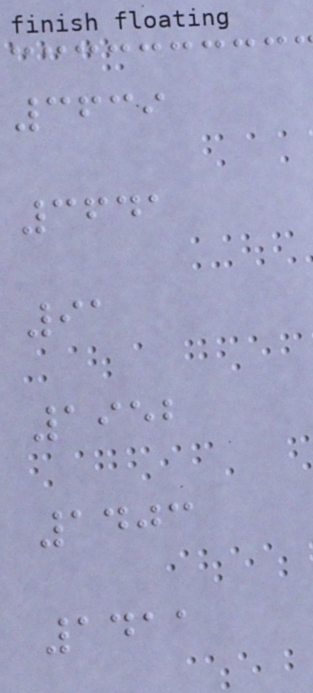3639
3641
91
1952
1403
1411
